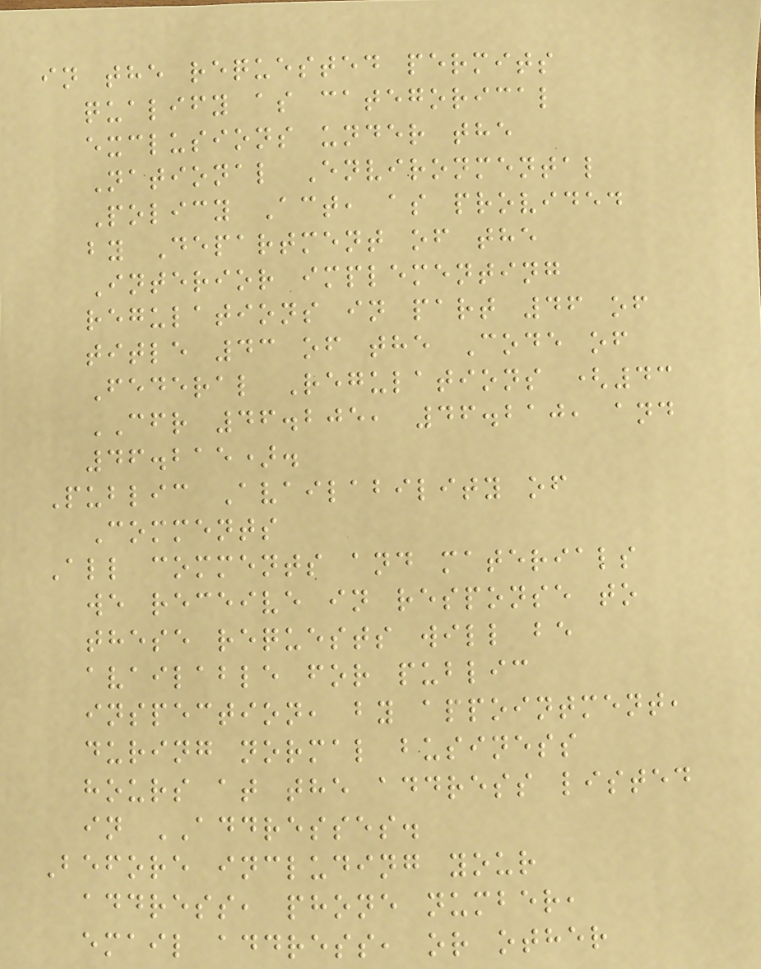in the requested permits
qualify as categorical
exclusions under the
National Environmental
Policy Act, as provided
by Department of the
Interior implementing
regulations in part 46 of
title 43 of the Code of
Federal Regulations (43
CFR 46.205, 46.210, and
46.215).
Public Availability of
Comments
All comments and materials
we receive in response to
these requests will be
available for public
inspection, by appointment,
during normal business
hours at the address listed
in ADDRESSES.
Before including your
address, phone number,
email address, or other
